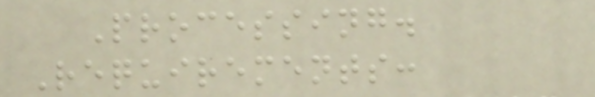Processing.
Requirements:
